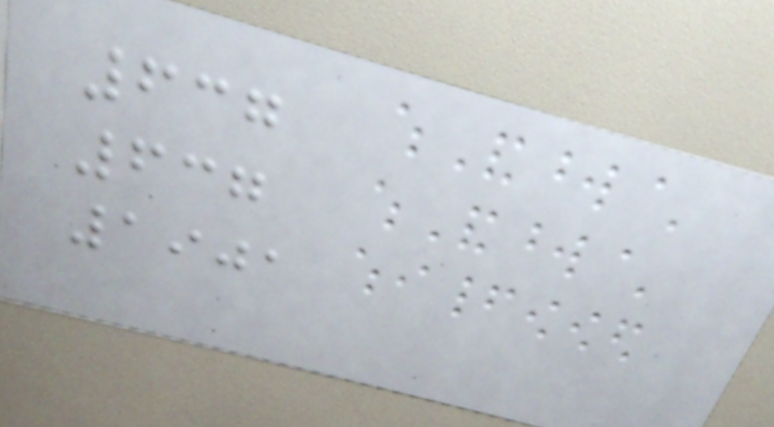637
637
1901
